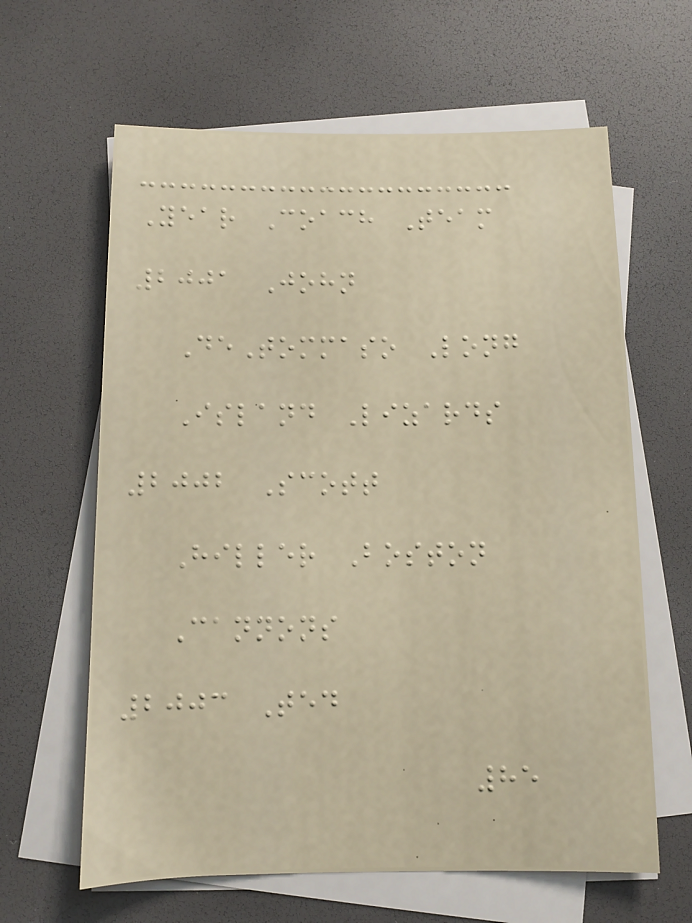Year Coach Team
2001 John
DeTommaso Long
Island Lizards
2002 Scott
Hiller Boston
Cannons
2003 Ted
85
